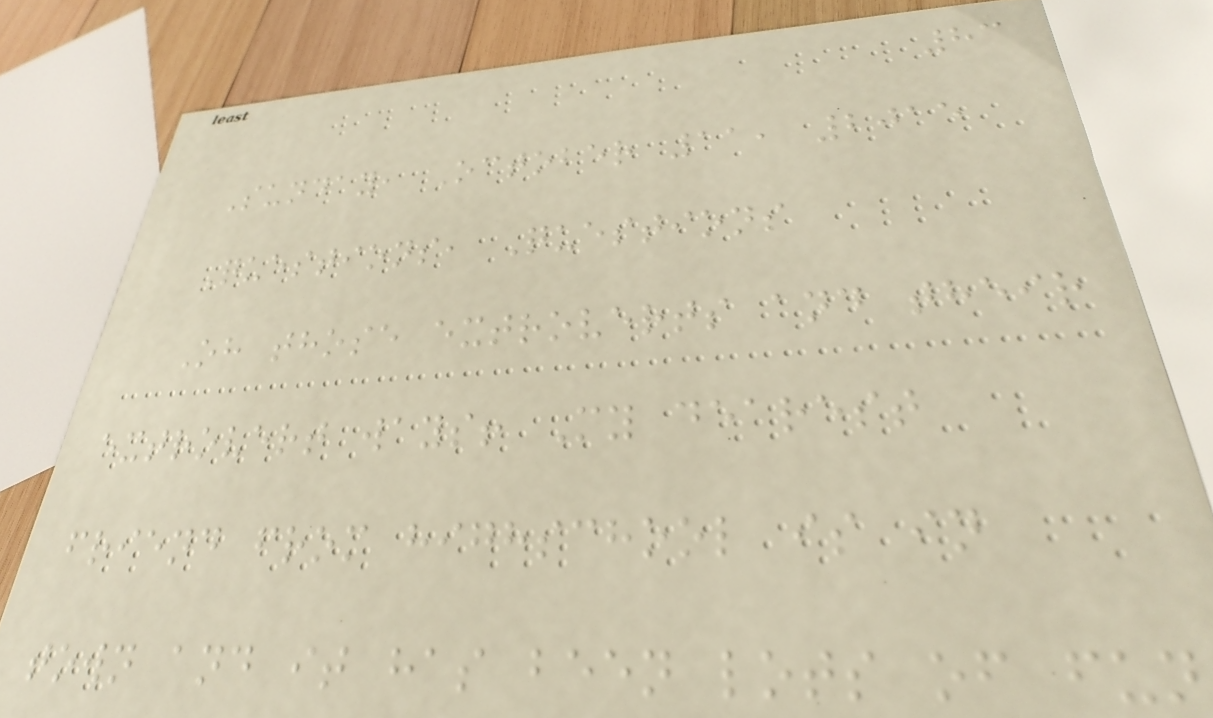83
Sunday, October 11, 2015
Questions, Questions
Oh those extroverts and their
extrovert ways! My dearest
friend from highschool is in
town and it has been lots of fun
